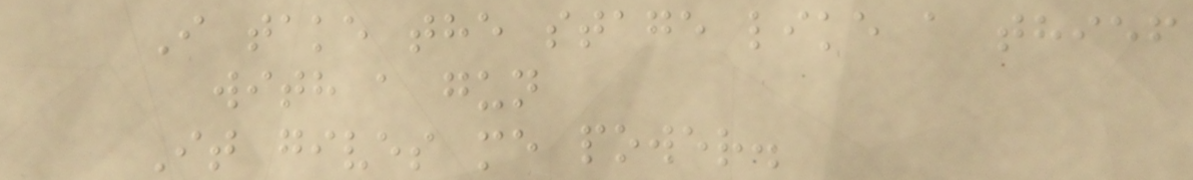I take the stage like a thief
with a gun
It gives me power.
